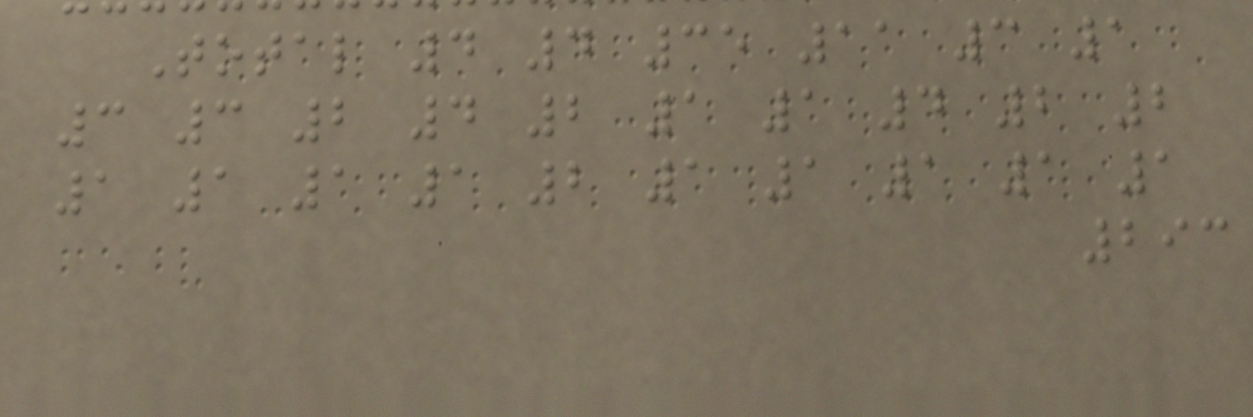Total 4 4 35 11 3 1
3 3 2 4 2 1 1 4 2 2
1 1 1 1 2 1 1 1 1 1
293
